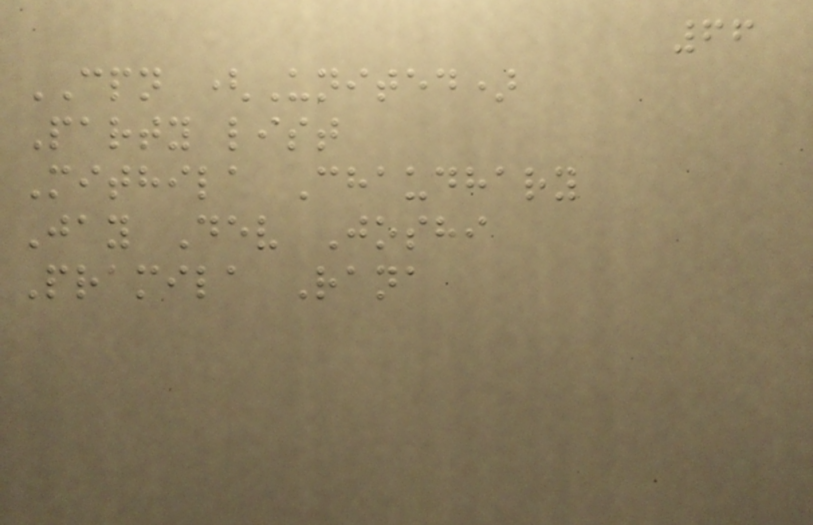66
CPN (United)
Party list
Mithila Chaudhary
Jay Dev Joshi
Pramila Rana
